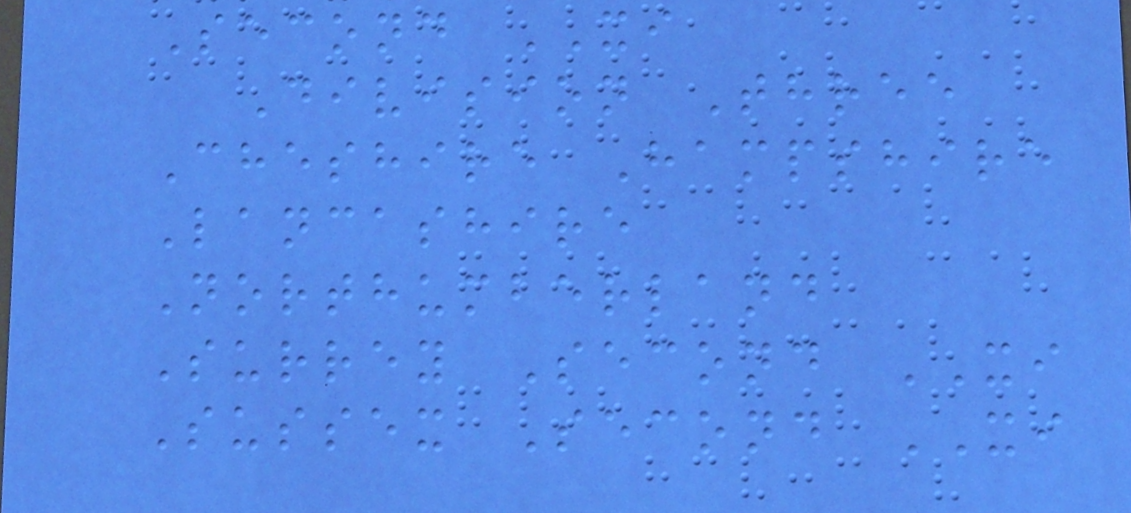Second XI
Division Three
Cheshire Hampshire
Lancashire
Northumberland
Surrey Second XI
Sussex Second XI
